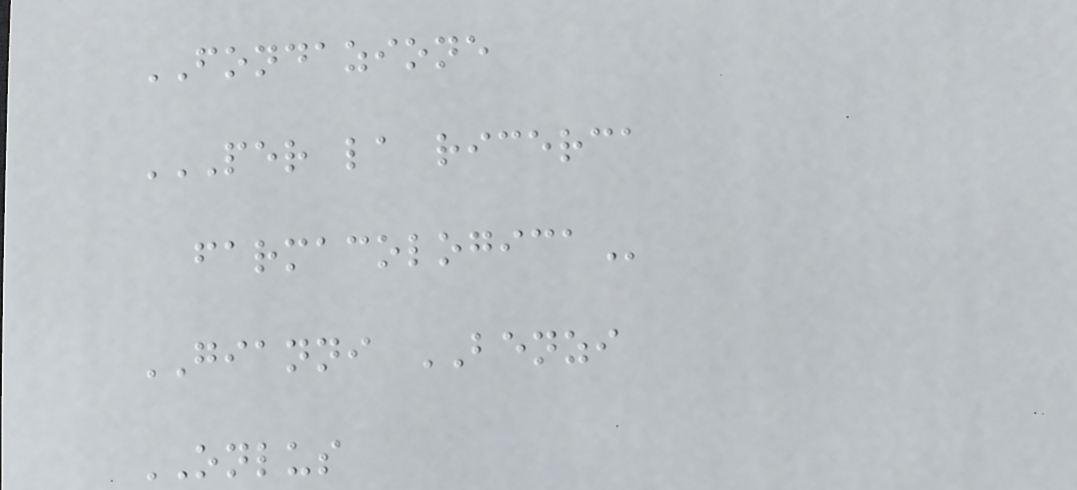FONDAZIONE
PER LA RICERCA
FARMACOLOGICA
GIANNI BENZI
ONLUS
